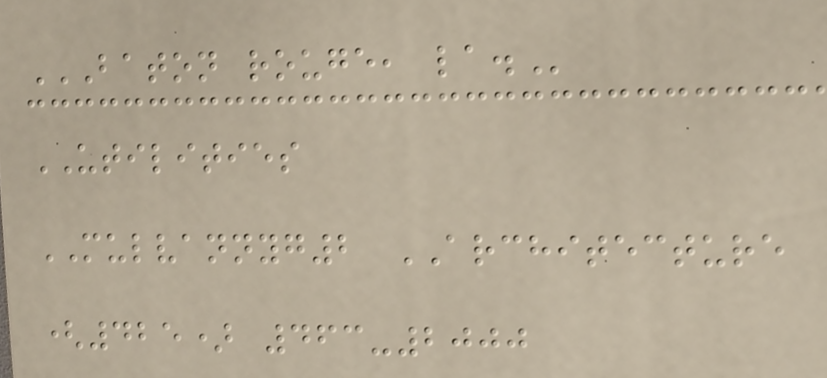BATON ROUGE, LA.
UTILITIES
MULVANNYG2 ARCHITECTURE
(425) 463-2000
